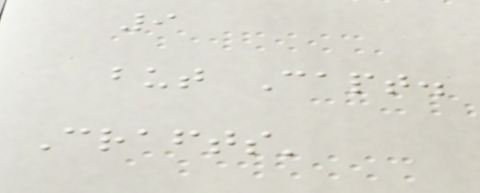9
but Capt.
Crafts'
